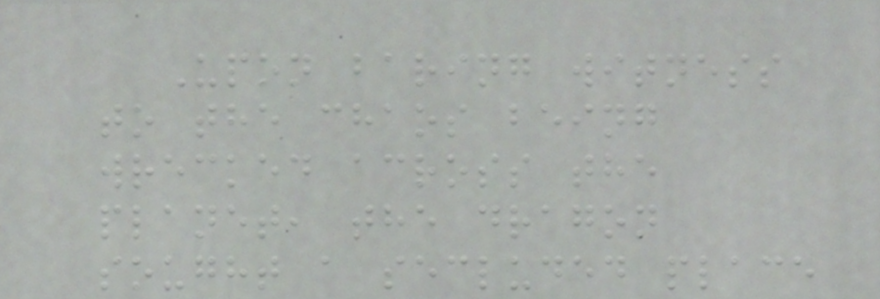Upon baring witness
to the chaos being
wrecked across the
planet, the dragon
sought a secluded place
